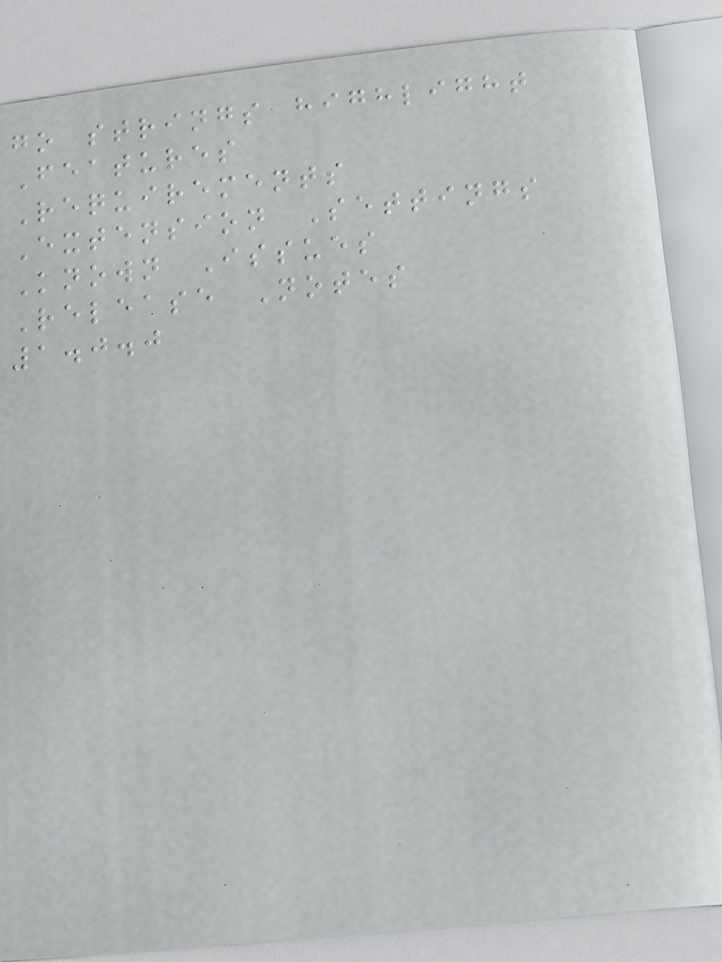go strings highlight
Features
Requirements
Extension Settings
Known Issues
Release Notes
1.0.0
